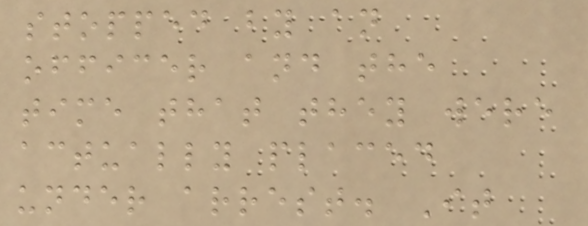stopped by an
officer and the
time that they were
actually placed
under arrest. It
